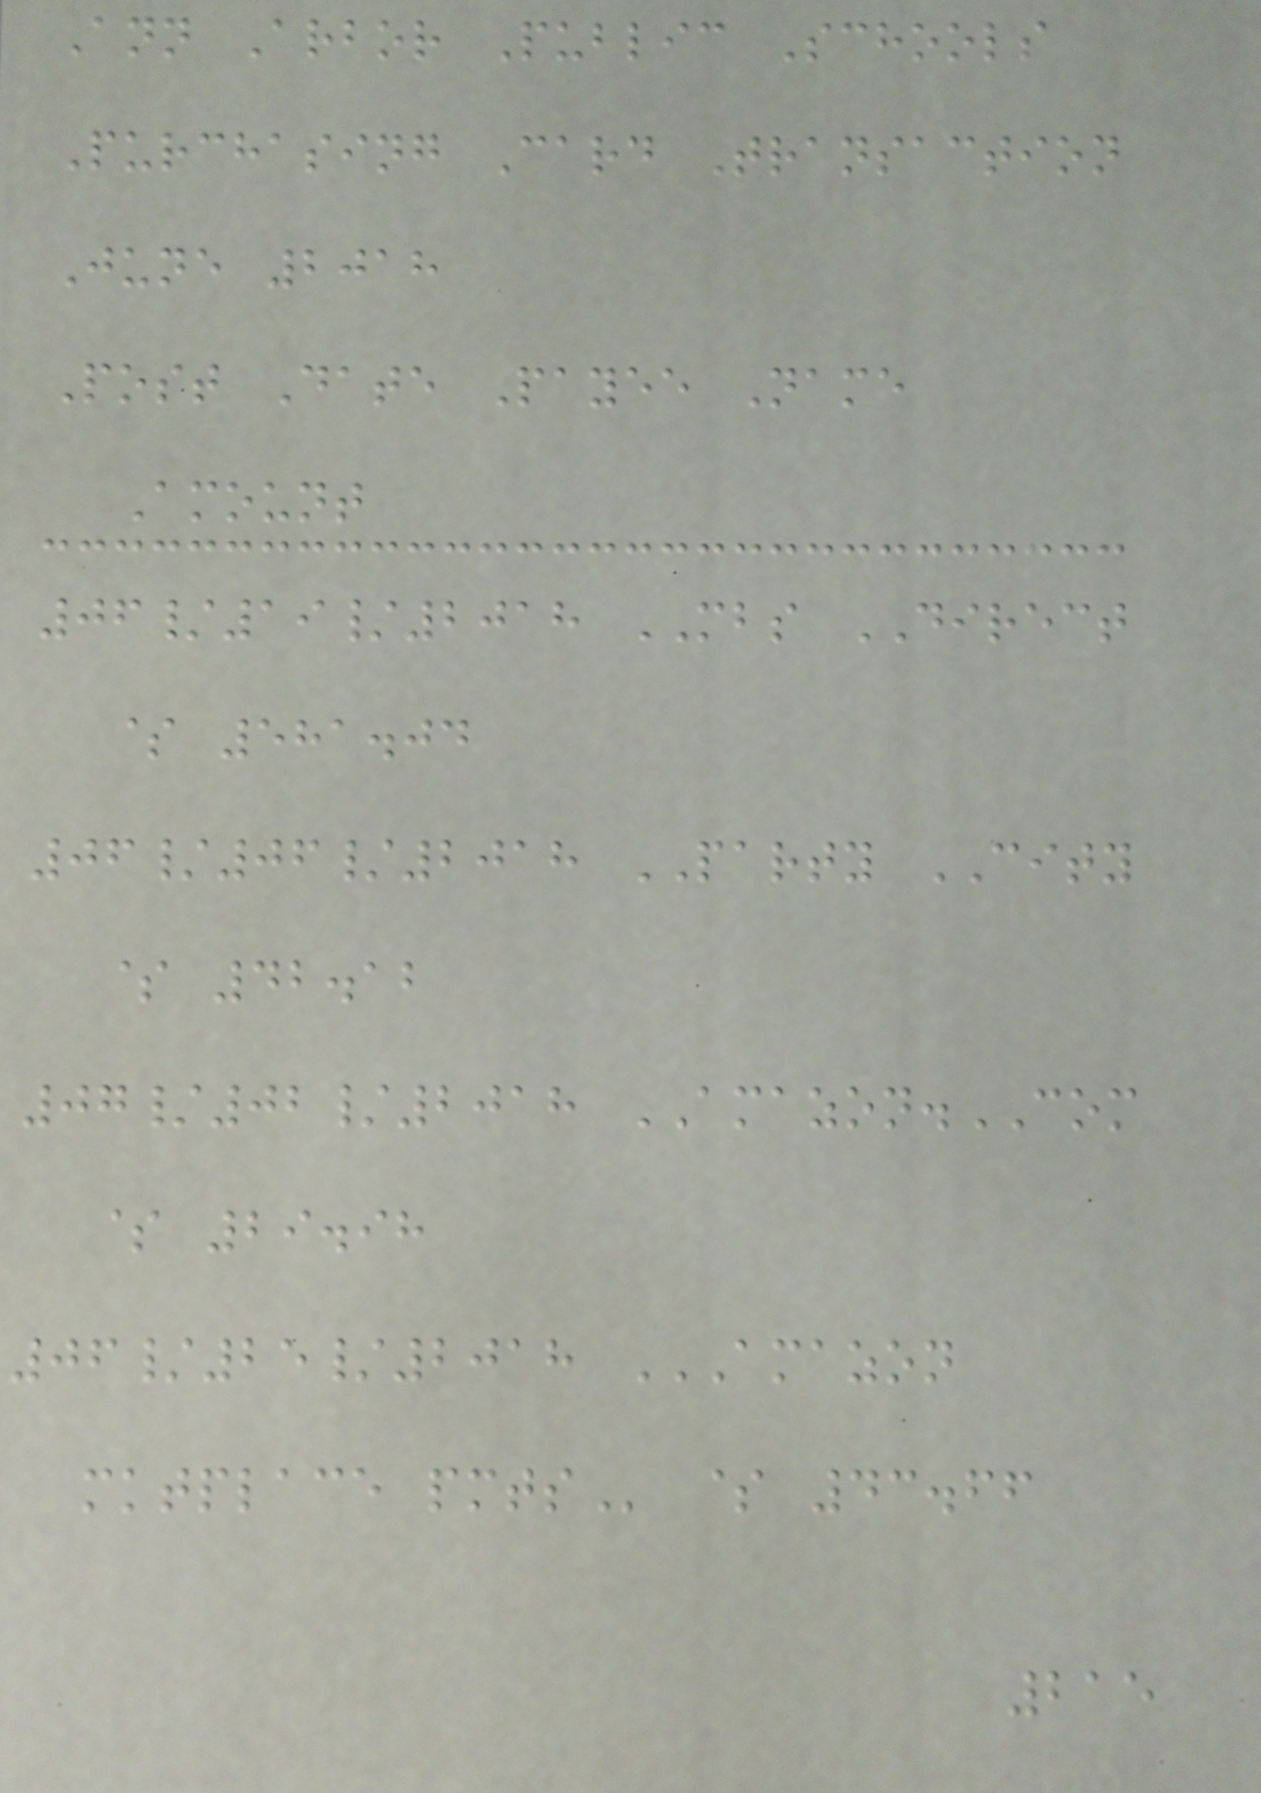Ann Arbor Public Schools
Purchasing Card Transaction
June 2018
Post Date Payee Name
Amount
06/19/2018 MBS DIRECT
$ 581.04
06/06/2018 PARTY CITY
$ 42.12
07/02/2018 AMAZON.COM
$ 29.98
06/25/2018 AMAZON
MKTPLACE PMTS $ 43.66
215
